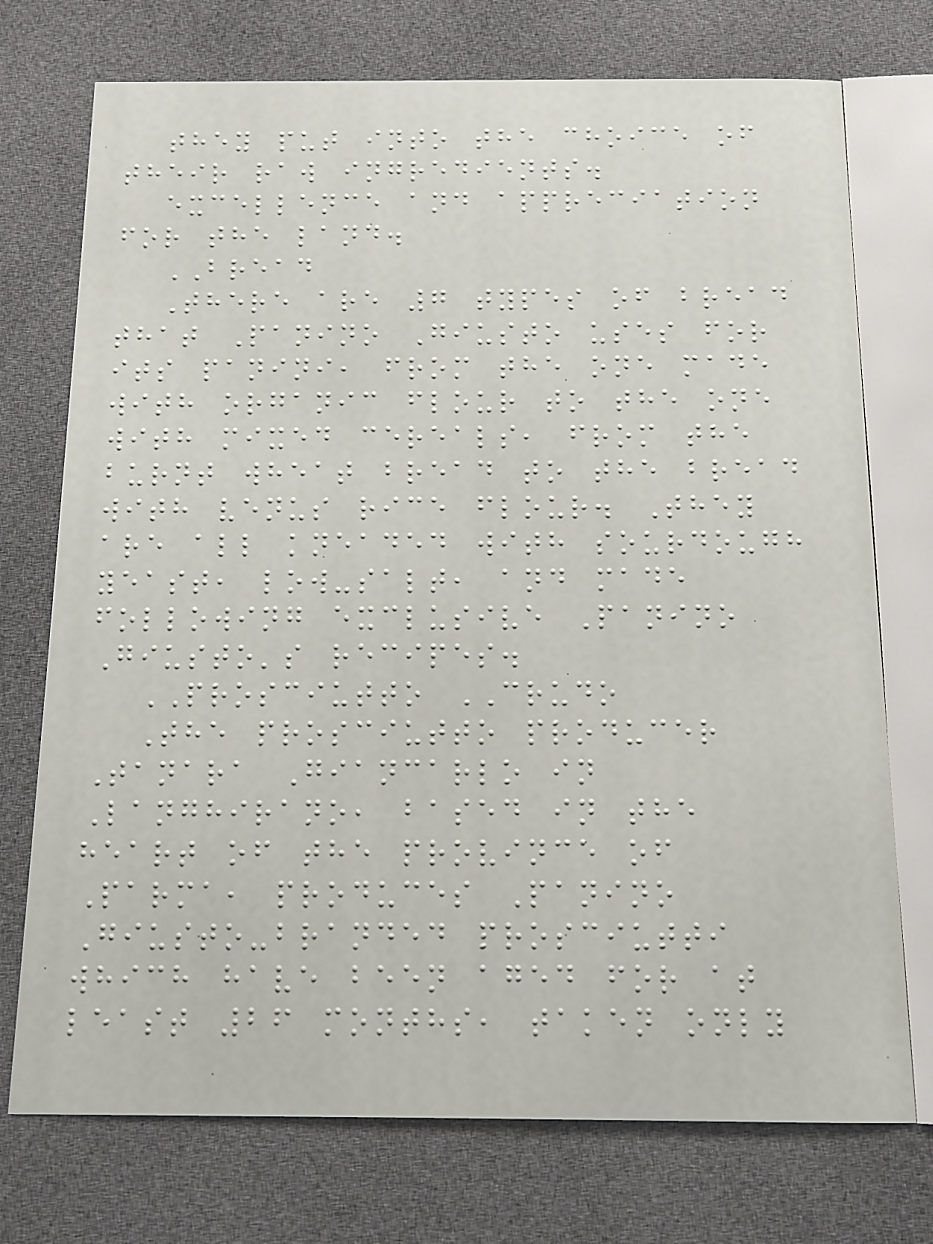they put into the choice of
their raw ingredients.
excellence and appreciation
for the land.
BREAD
There are 7 types of bread
that Panino Giusto uses for
its panini, from the one made
with organic flour to the one
with mixed cereals, from the
burnt wheat bread to the bread
with venus rice flour. They
are all kneaded with sourdough
yeast, low-salt, and made
following exclusive Panino
Giusto's recipes.
PROSCIUTTO CRUDO
The prosciutto producer
Tanara Giancarlo in
Langhirano, based in the
heart of the province of
Parma, produces Panino
Giusto-branded prosciutti
which have been aged for at
least 26 months, taken only
